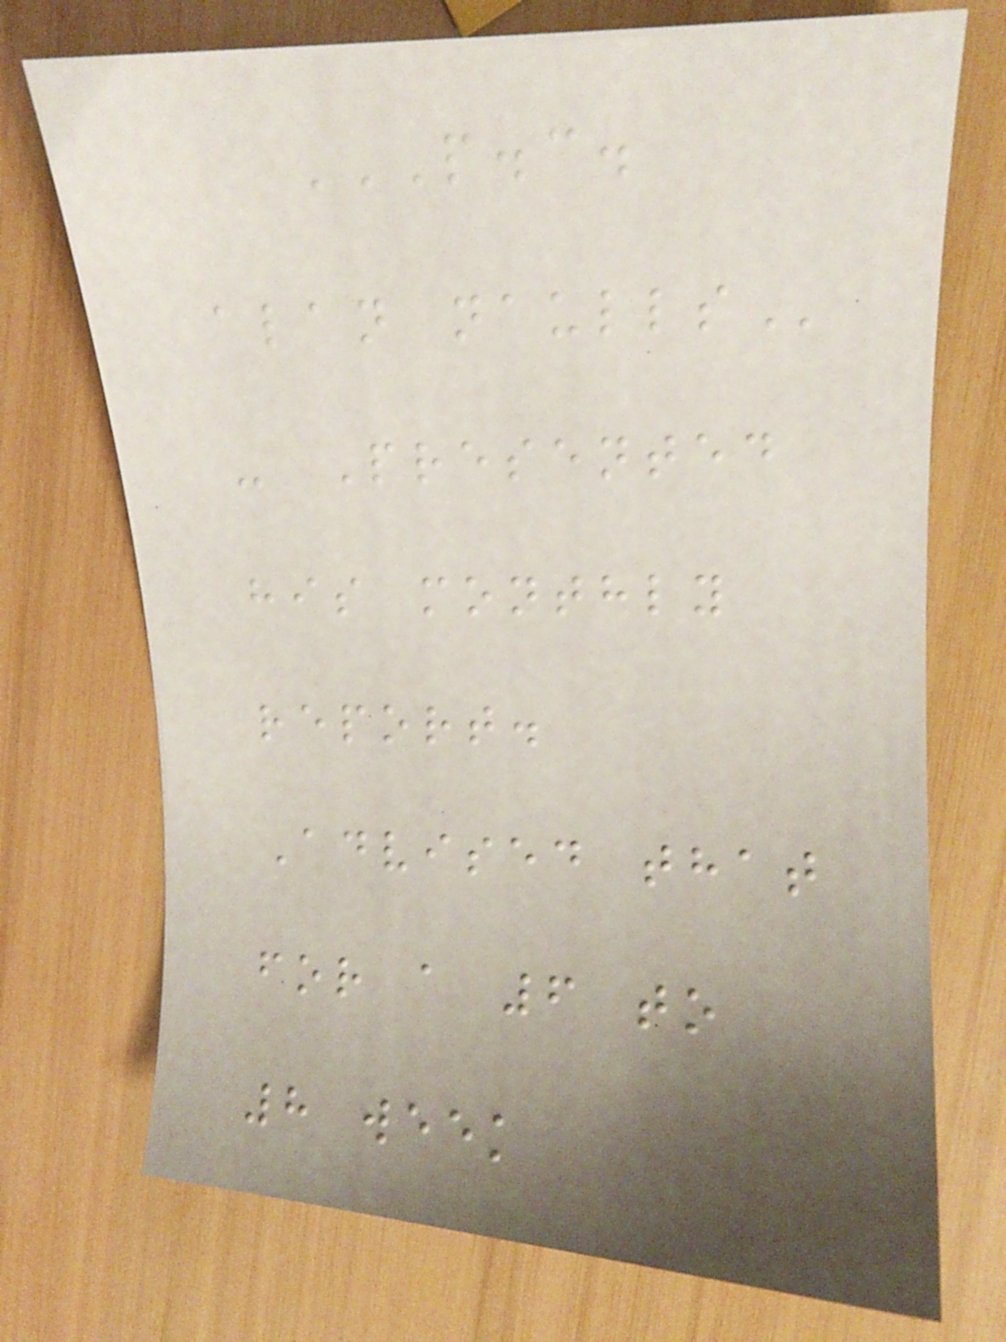P.C.
ALAN NAULLS
- Presented
his monthly
report.
Advised that
for a 6 to
8 week
